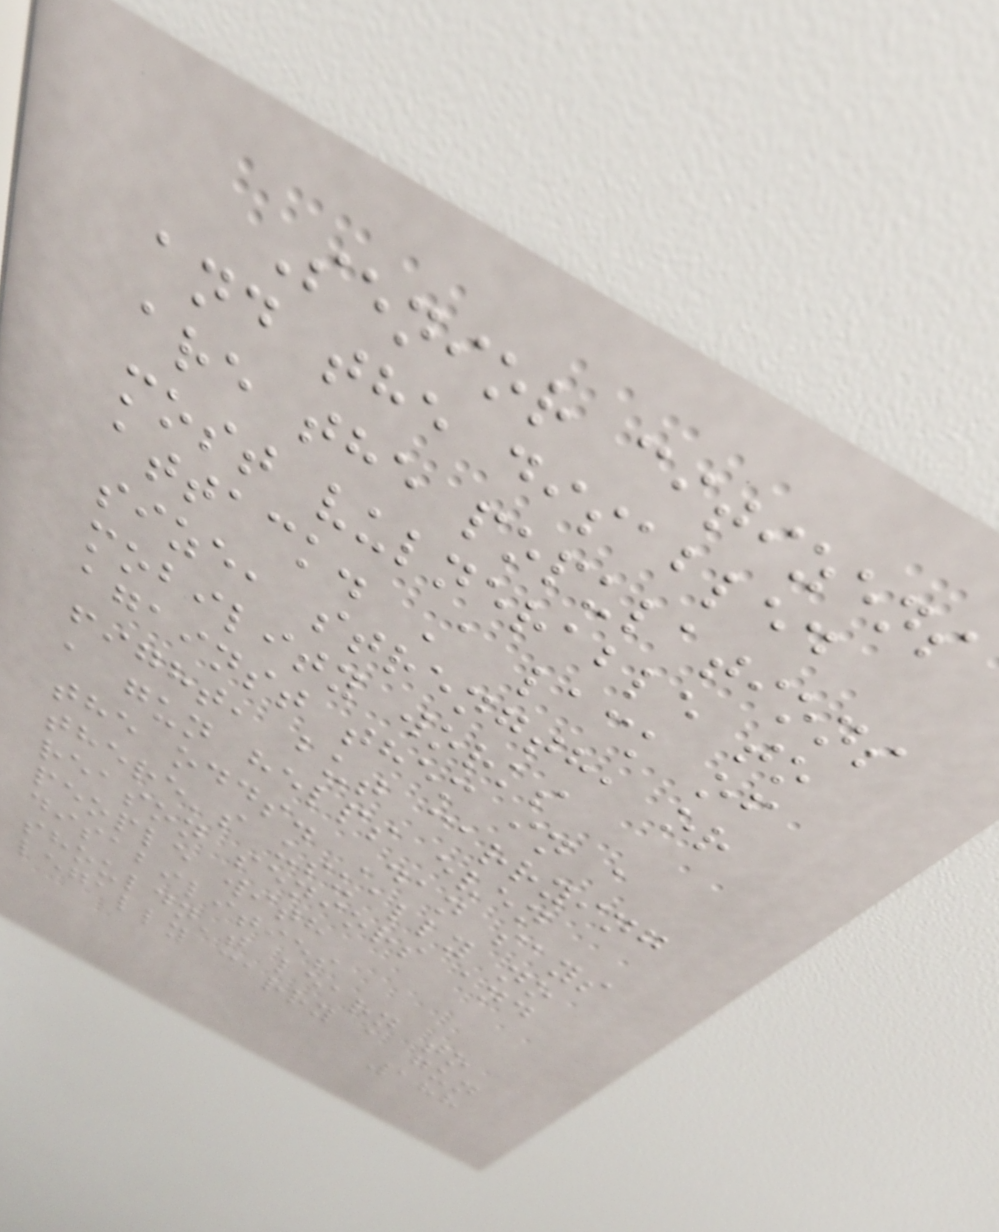Senior citizens
and the disabled
are the populations
most vulnerable to
attack. A lack of
size, strength, or
mobility works
against them in a
fight, but carrying
a gun helps even
the odds. Dan says
there's usually no
reason seniors and
people with
disabilities
shouldn't learn to
legally carry a gun
188
